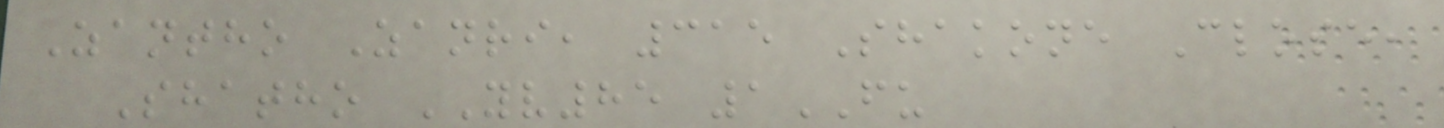Zantho Zanri, 315 Shakone Close,
Shatho YV85 1FU
